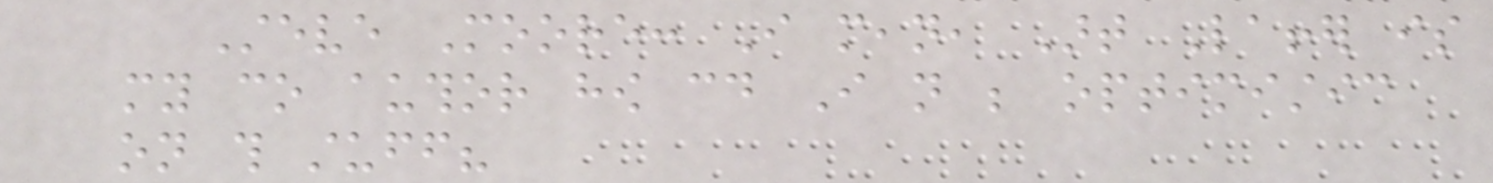Steve Moore: I mean, Art Laffer is
my co author how could I not be optimistic
on this stuff?
